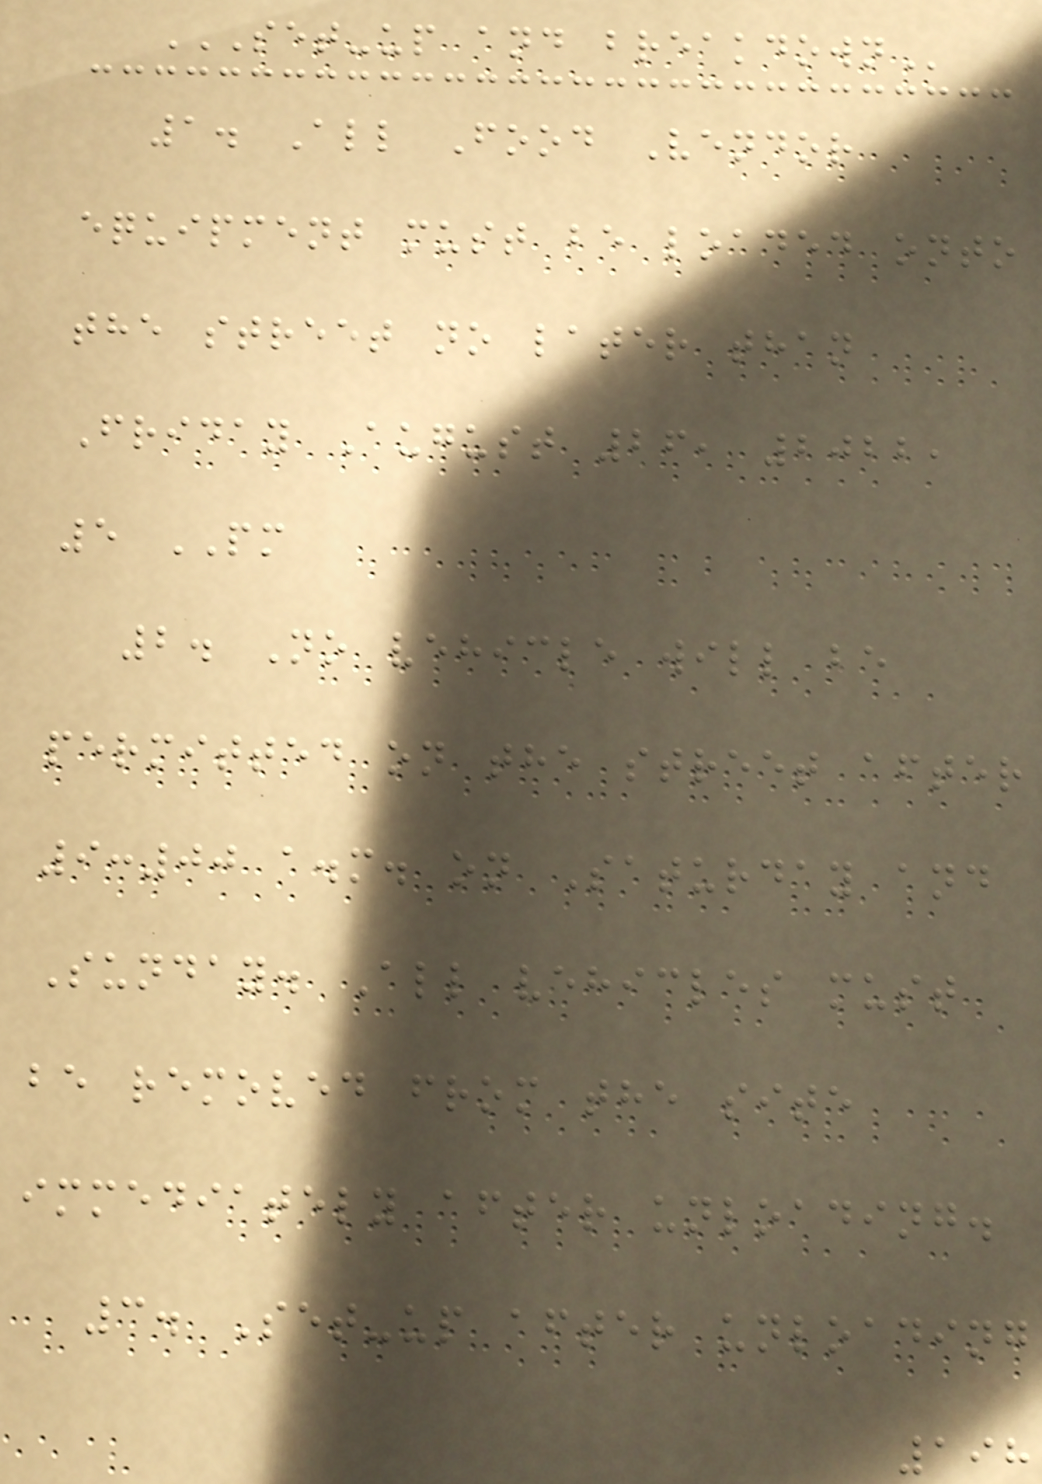SET-UP AND BREAKDOWN
1. All Food Vendor
equipment must be loaded onto
the street no later than
Friday August 26, 2022,
5 PM
2. No vehicle will be
permitted on the street after
9:00 a.m. on Saturday and
Sunday. All vehicles must
be removed from the site
immediately after unloading.
3. Set-up after unloading
198
